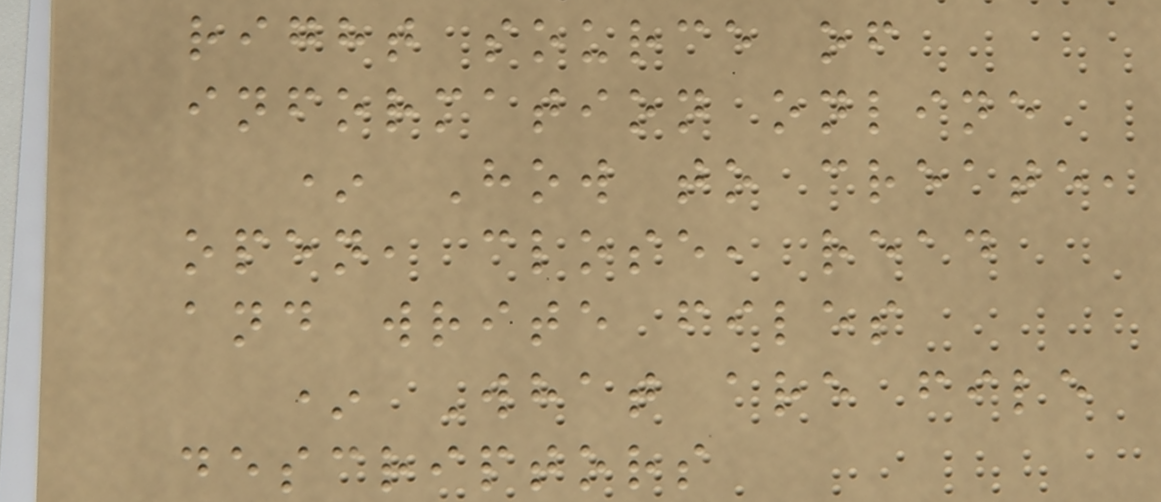right source of
information online
* How to create,
open, close, read
and write files
* What are file
descriptors
